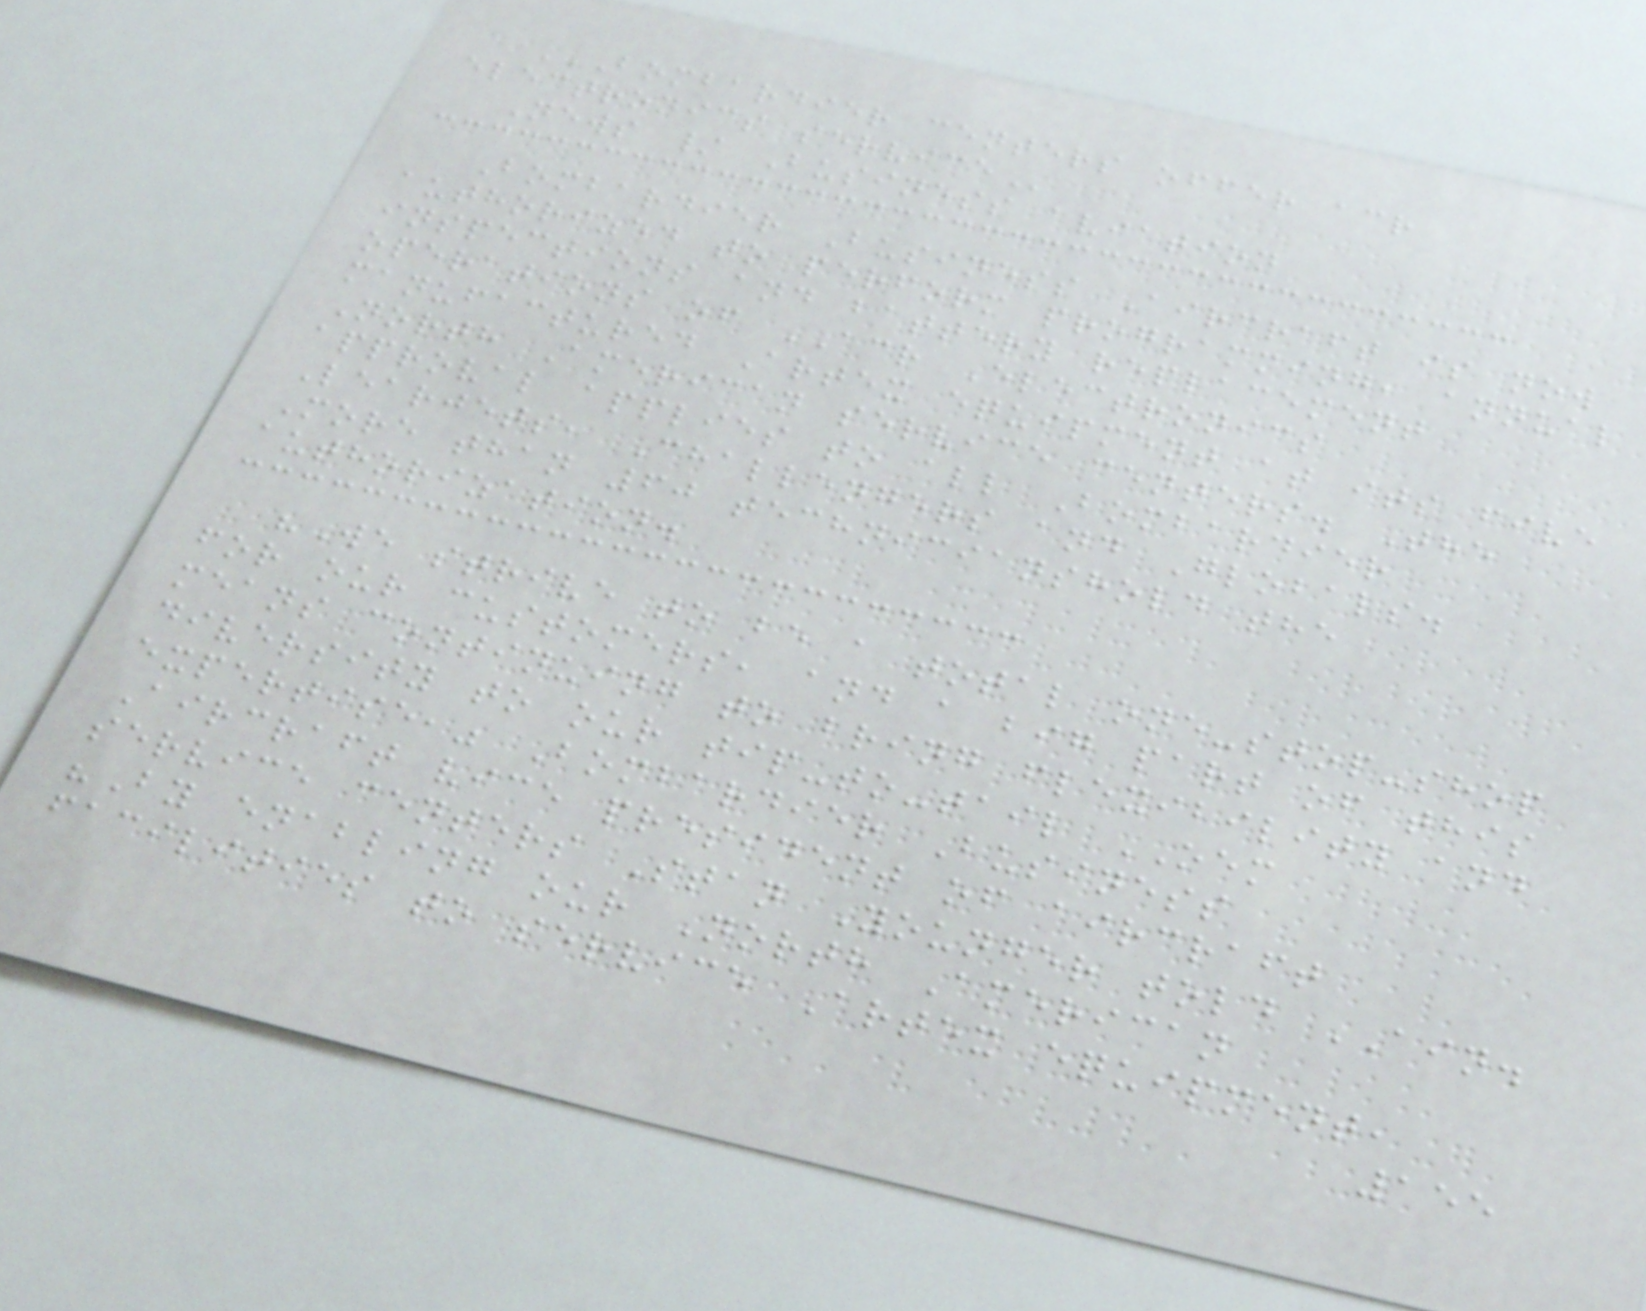BOMBARDIER CENTERS OFFER ACR
ELECTRONICS SERVICE
News / Business aviation
Bombardier Business Aircraft is now
authorized to perform programming, annual
inspections and battery replacement
operations of ACR Electronics
manufactured Artex equipment at its five
North American service centers. The
approval applies to all Bombardier
Learjets, Challengers and Globals.
More than 60 technicianshold the
authorization.
"We strive to be a total one-stop-shop
for our customers, and a big part of this
means continuing to bring flexibility and
diversity to our tip-to-tail OEM
expertise," Bombardier Business
Aircraft vice president of aircraft
service centers Stan Younger told AIN.
"By enabling our North American
facilities to service Artex equipment,
155
